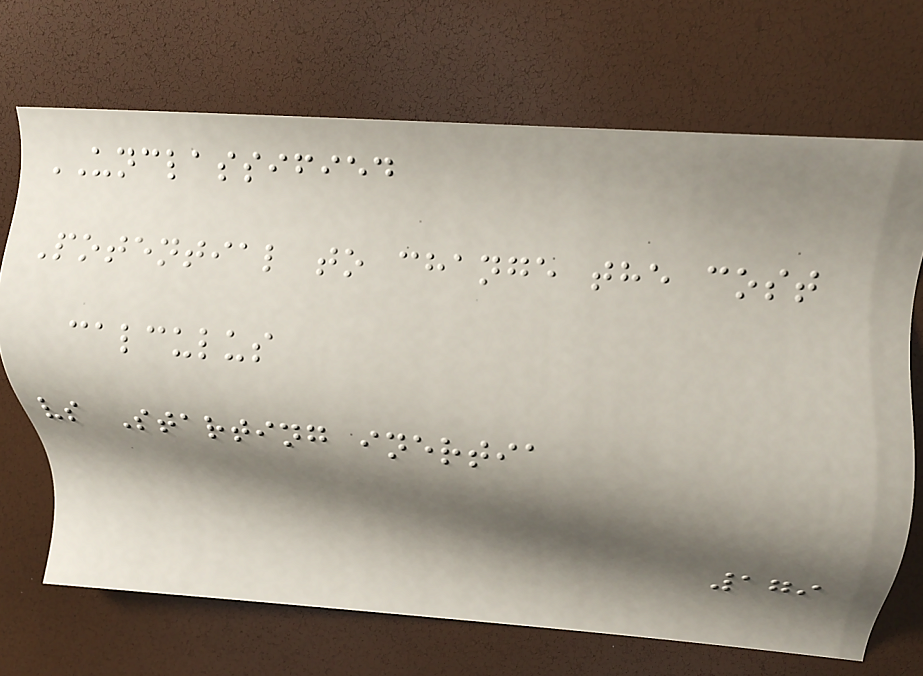UNCLASSIFIED
Potential to change the cost
calculus
vs Starting inertia
179
